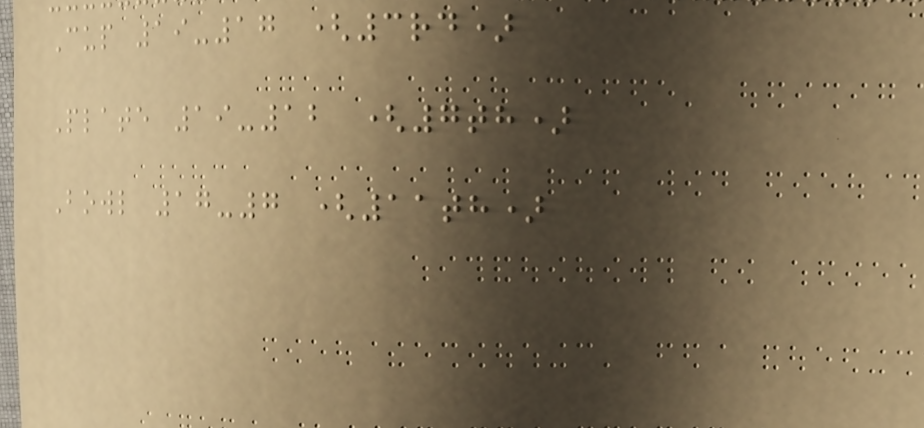Cup 19-17 (3rd)
Plate 19-12 (7th)
Bowl 17-7 (11th)
